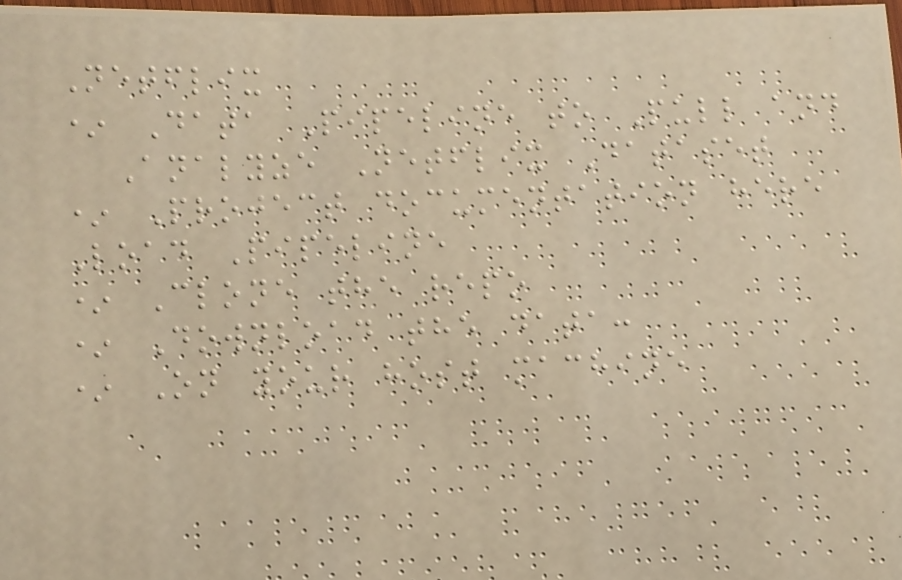Netflix
* Data Pipeline to Pull and
Analyze Netflix Dataset
* Project documentation here
Load Pipeline
* Clone the repo
* Download the data:
* On your host machine
